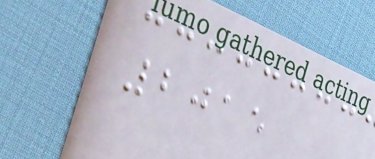2015
